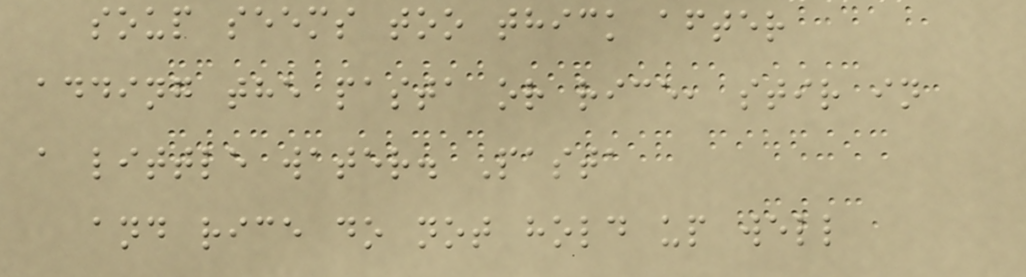soup seems too thick after
adding the pasta or rice, stir in
a little water. Pasta
and rice do not hold up well
